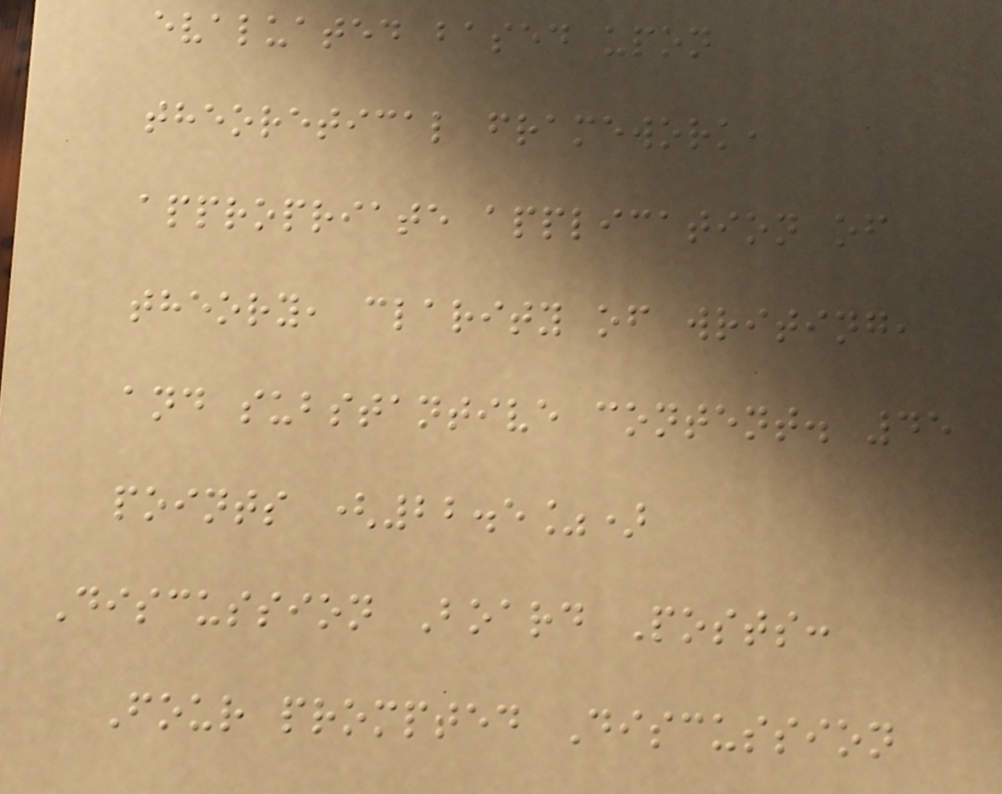evaluated based upon
theoretical framework,
appropriate application of
theory, clarity of writing,
and substantive content. 45
points (22.5%)
Discussion Board Posts:
Four prompted Discussion
